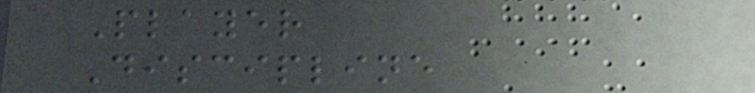Player
Discipline
